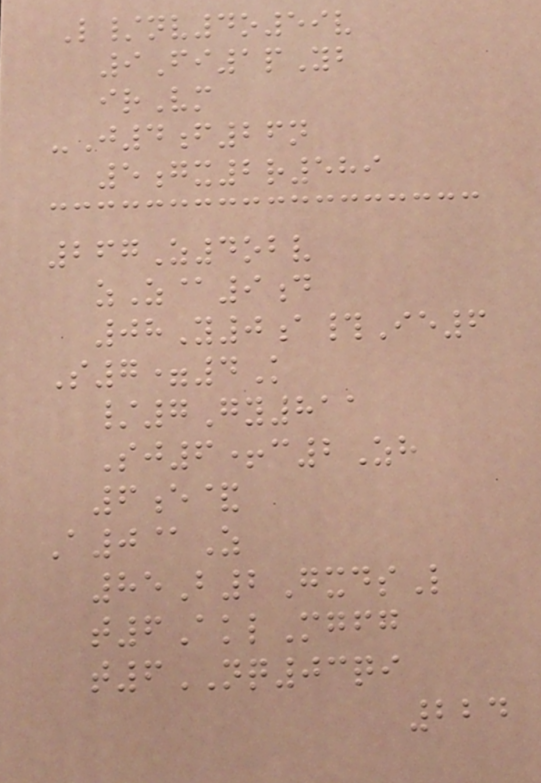L/nv4o59v
9Fi1pYb
irVm
-J4f26n
5gx2r589
267Z4obv
zZ@9d
08Y0a#Ie6
S7=4K
/7Gy811
Sj6+c2Zh
6e&
A0@Z
85B2GxdsL
t6AklMgfg
t6NQ03qi
224
